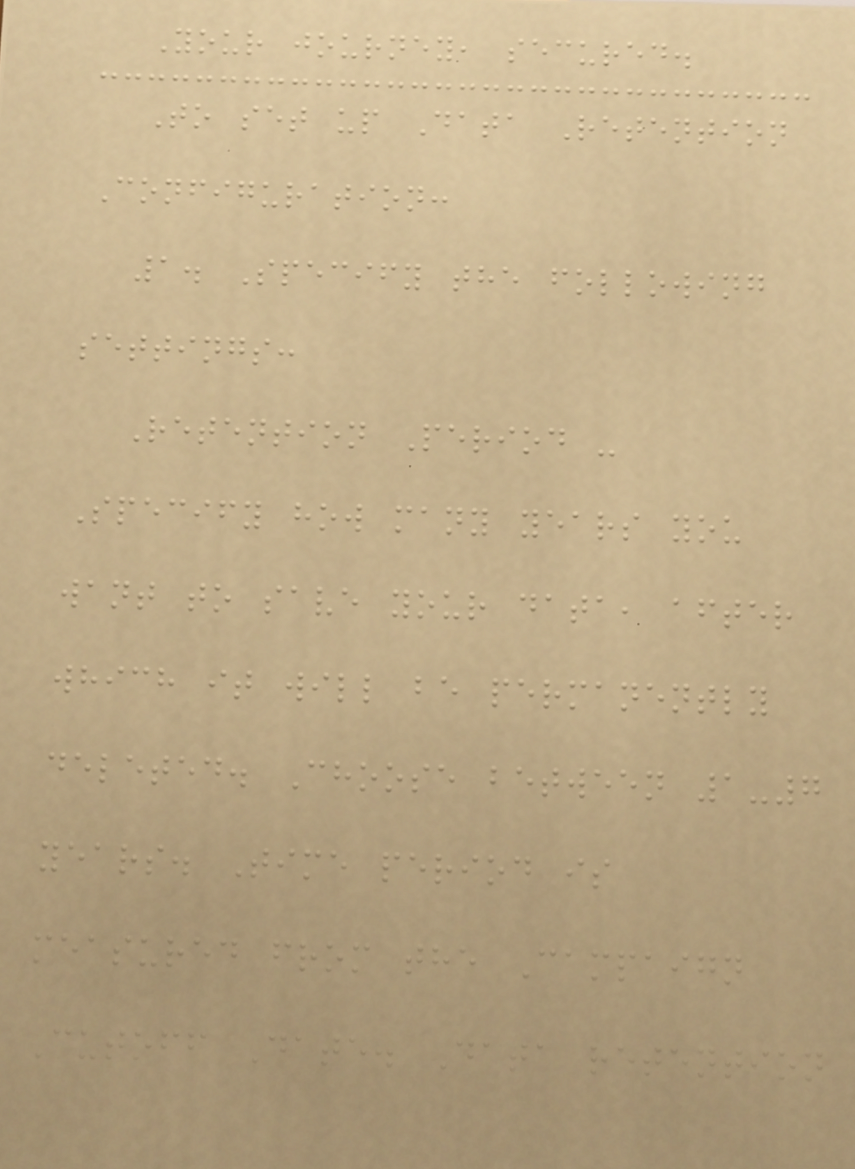Your journey, secured.
To set up Data Retention
Configuration:
1. Specify the following
settings:
Retention Period -
Specify how many years you
want to save your data, after
which it will be permanently
deleted. Choose between 1-7
years. Time period is
measured from the Campaign
Cutoff Date. Data retention
